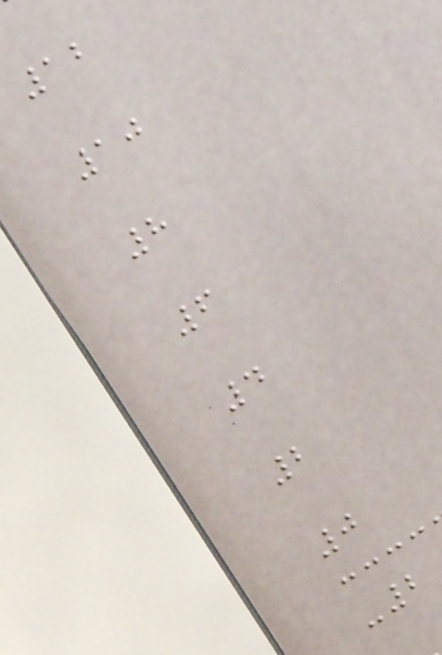12
10
8
6
4
2
0
-2
